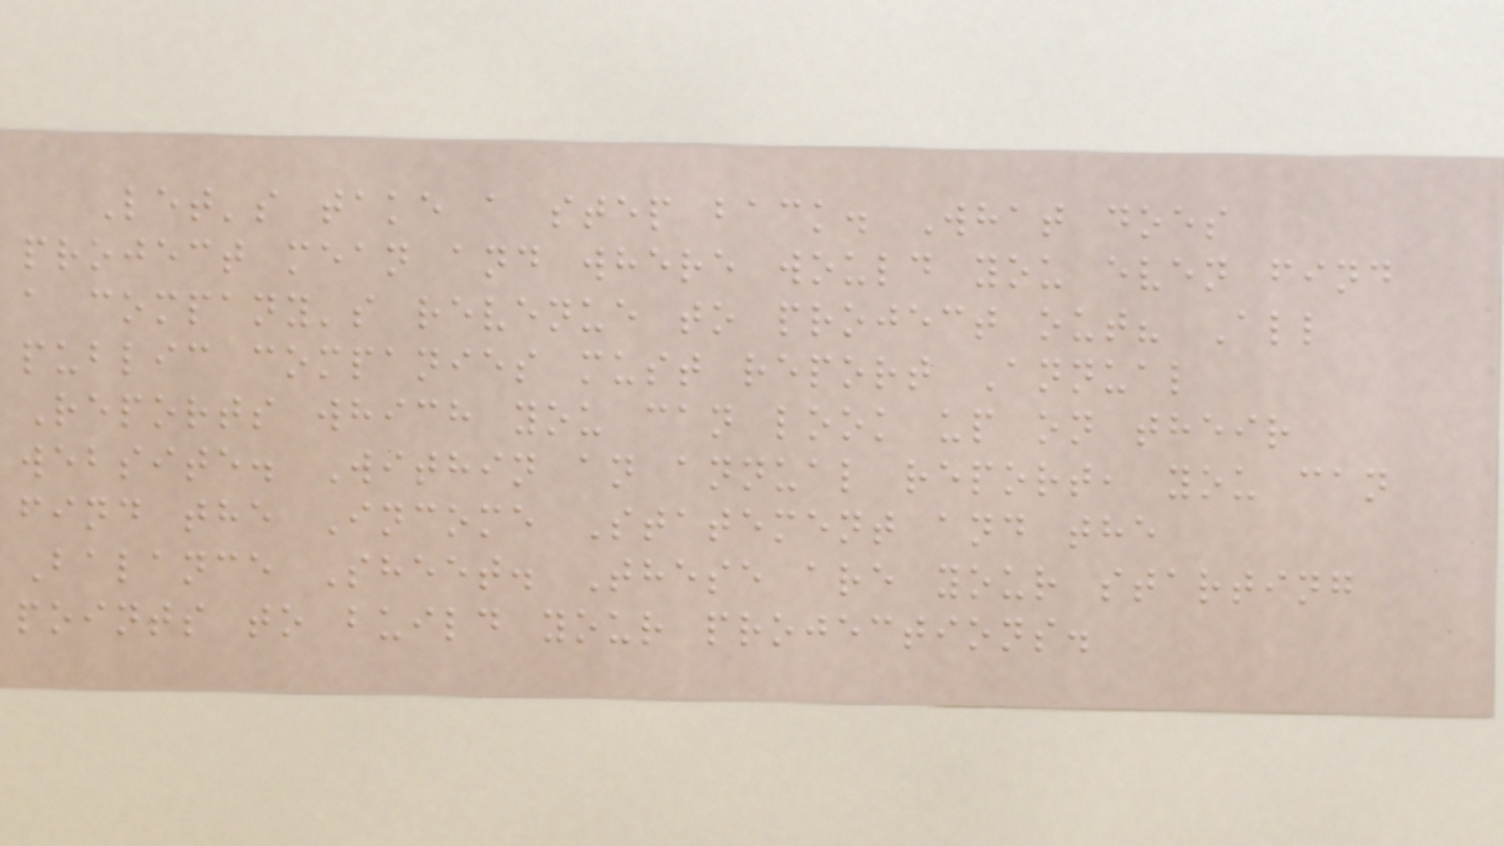Let's take a step back. What does
project mean and where would you even find
a company's revenue to project out? All
public companies must report Annual
Reports which you can look up on their
website. Within an annual report, you can
find the Income Statement and the
Balance Sheet. These are your starting
points to build your projections.
